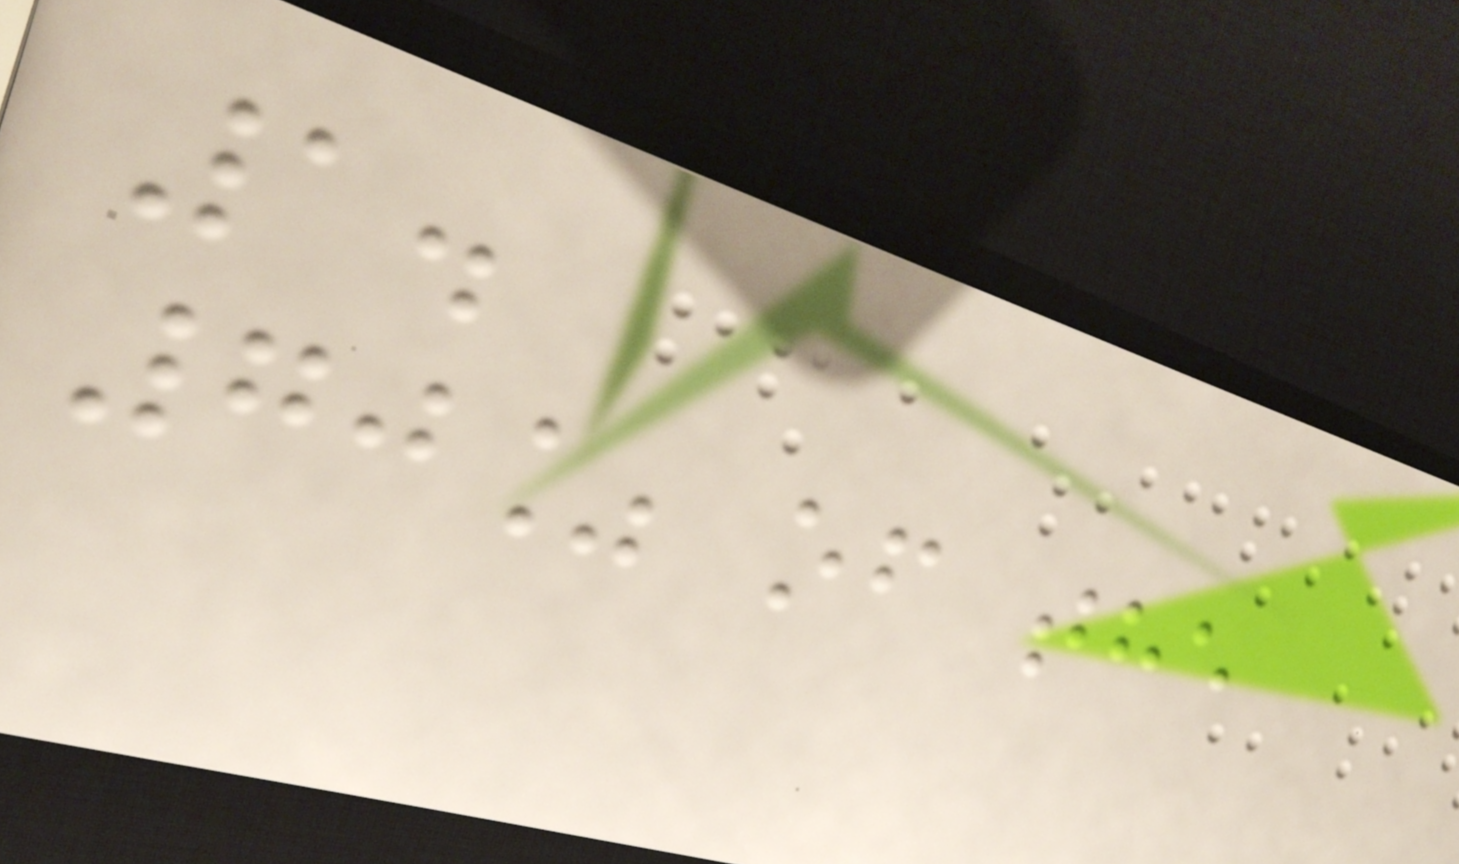1.
70% of the
